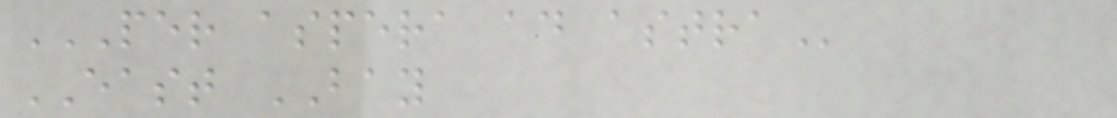PER ASPERA AD ASTRA
EAST BAY
